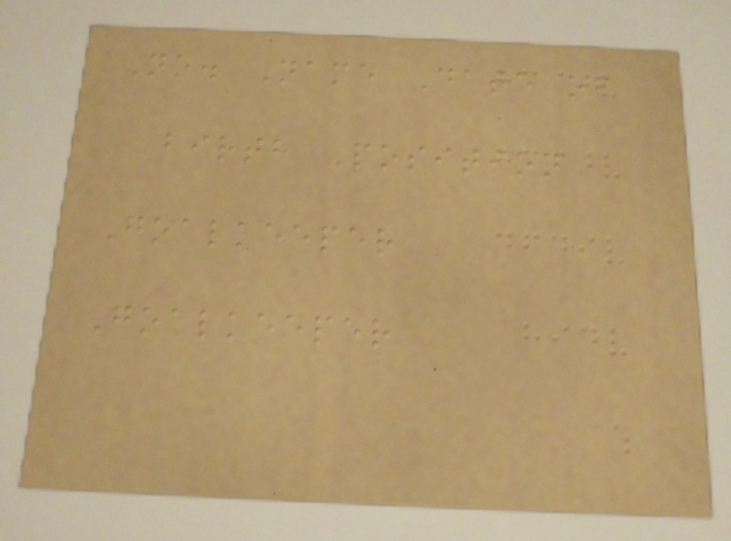No. Name Date of
birth Position
Goalkeeper
Goalkeeper
